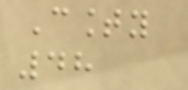County
48
